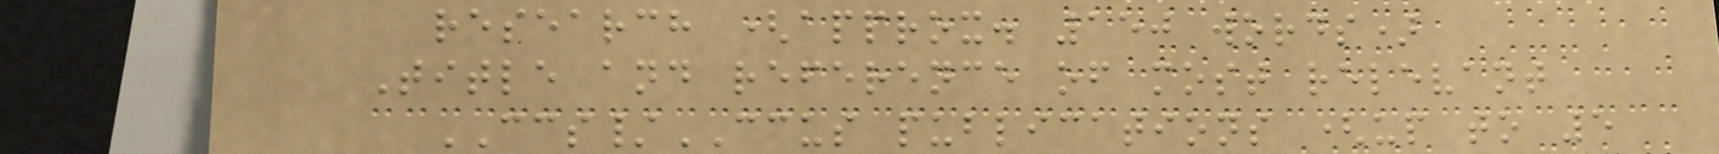research (approx. 150 words)
Title and reference of most relevant
CCS/CCUS publications (up to 5
